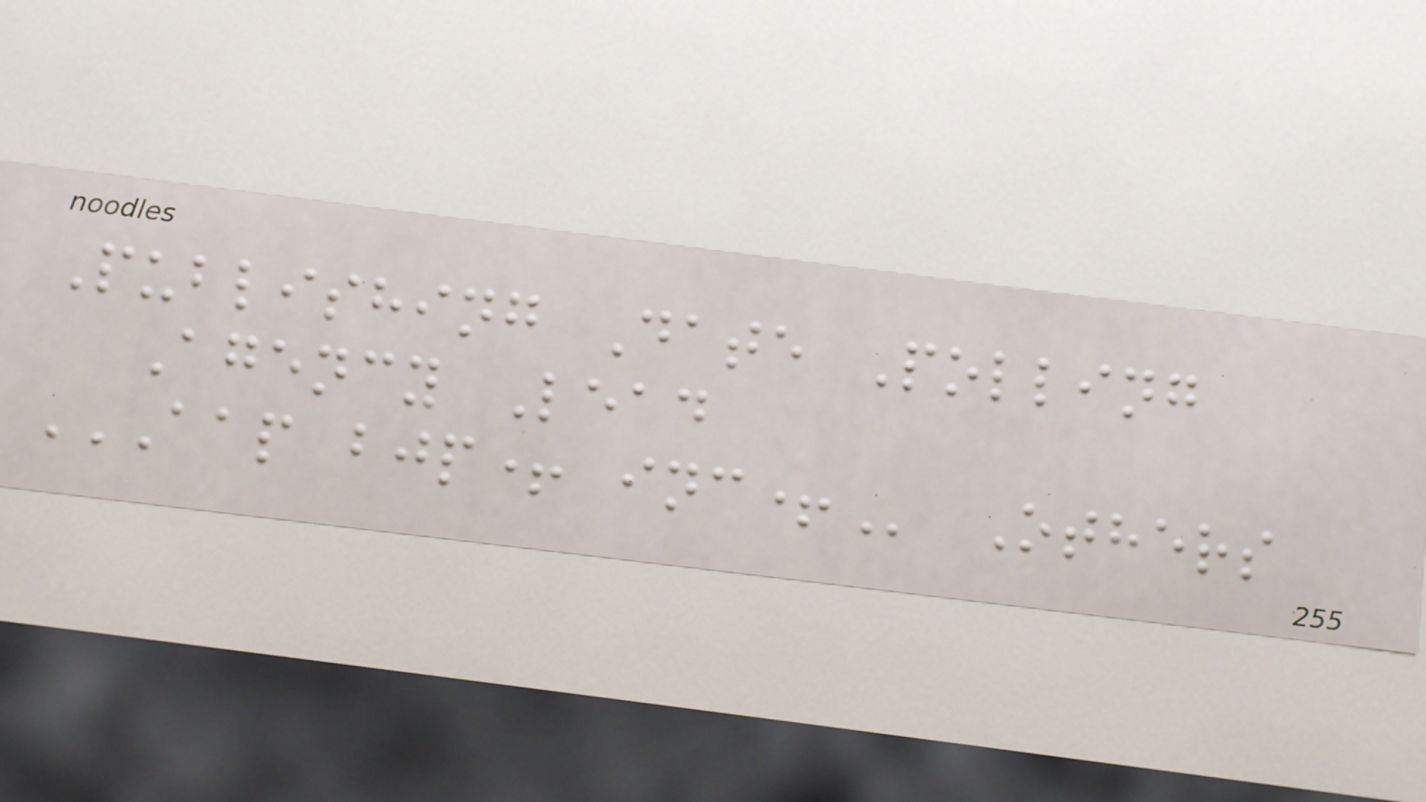Publishing Date Polling
Agency Lead
AAP BJP+ INC+ Others
